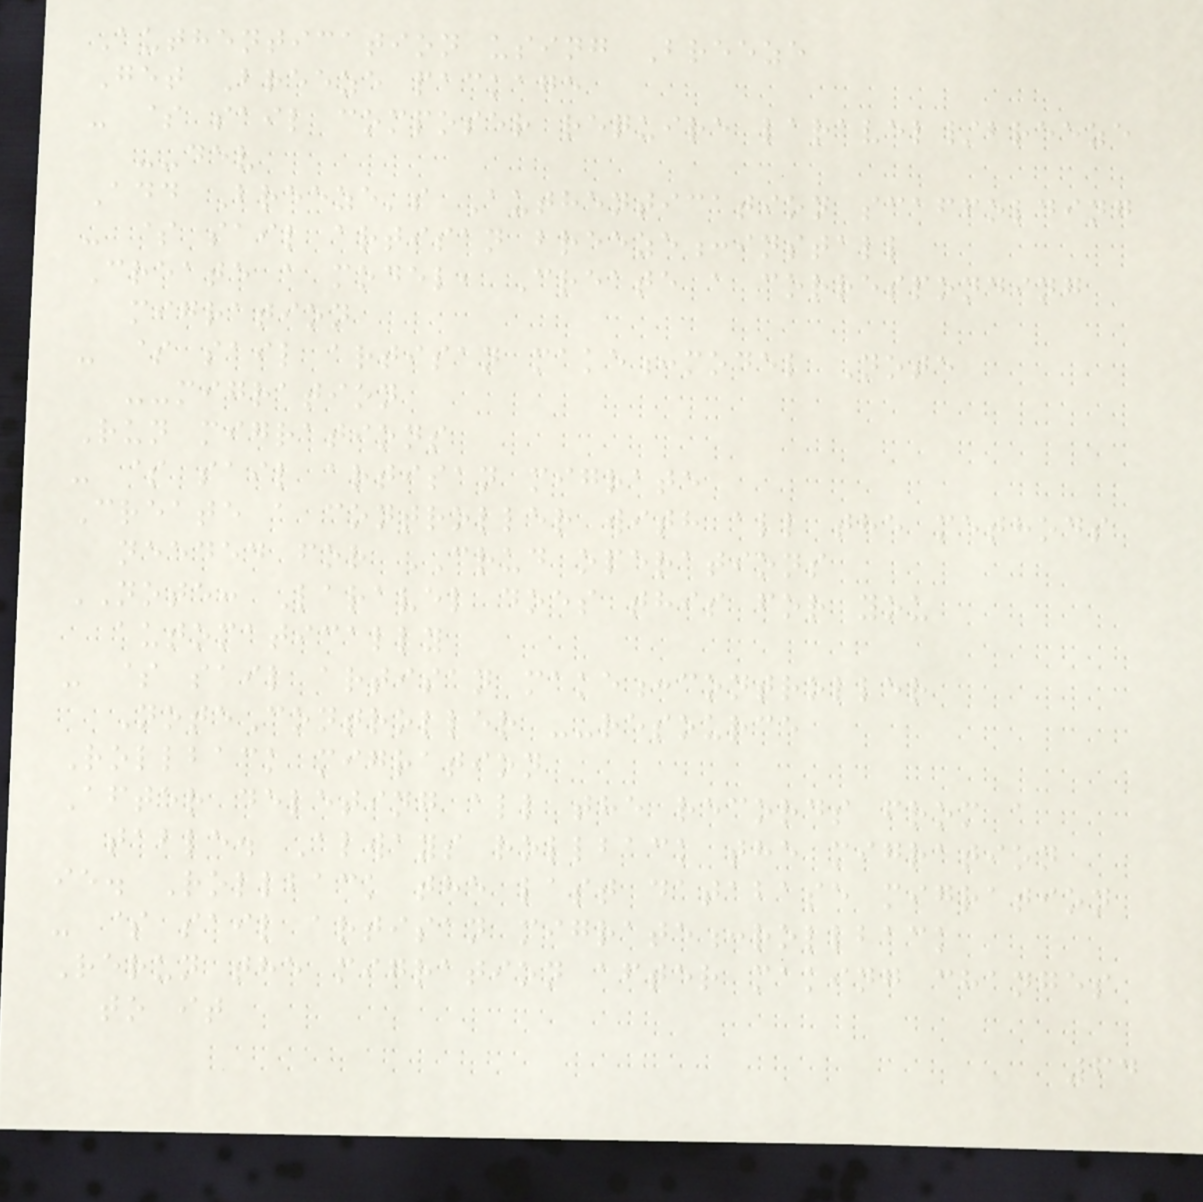Authentication using Breeze
Get Breeze package
- $ sail composer require laravel/breeze
--dev
Add Breeze's Authentication scaffolding
- $ sail artisan breeze:install
Create a model, Create a corresponding
migration
- $ sail artisan make:model Note
--migration
Run migrations
- $ sail artisan migrate
Create a controller with all the methods
needed for CRUD operations
NOTE: Laravel does this for you
automatically
- $ sail artisan make:controller
NoteController --resource
Rollback migration
After deleting all the records from a
table. Always rollback the migration
ie. Rollback the last database migration
- $ sail artisan migrate:rollback
Rerun the migration after making changes
to it
64
